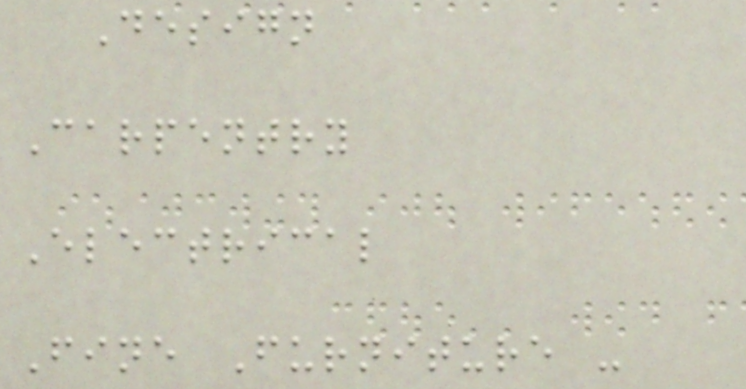Design
Carpentry
Electrical
Fine Furniture -
